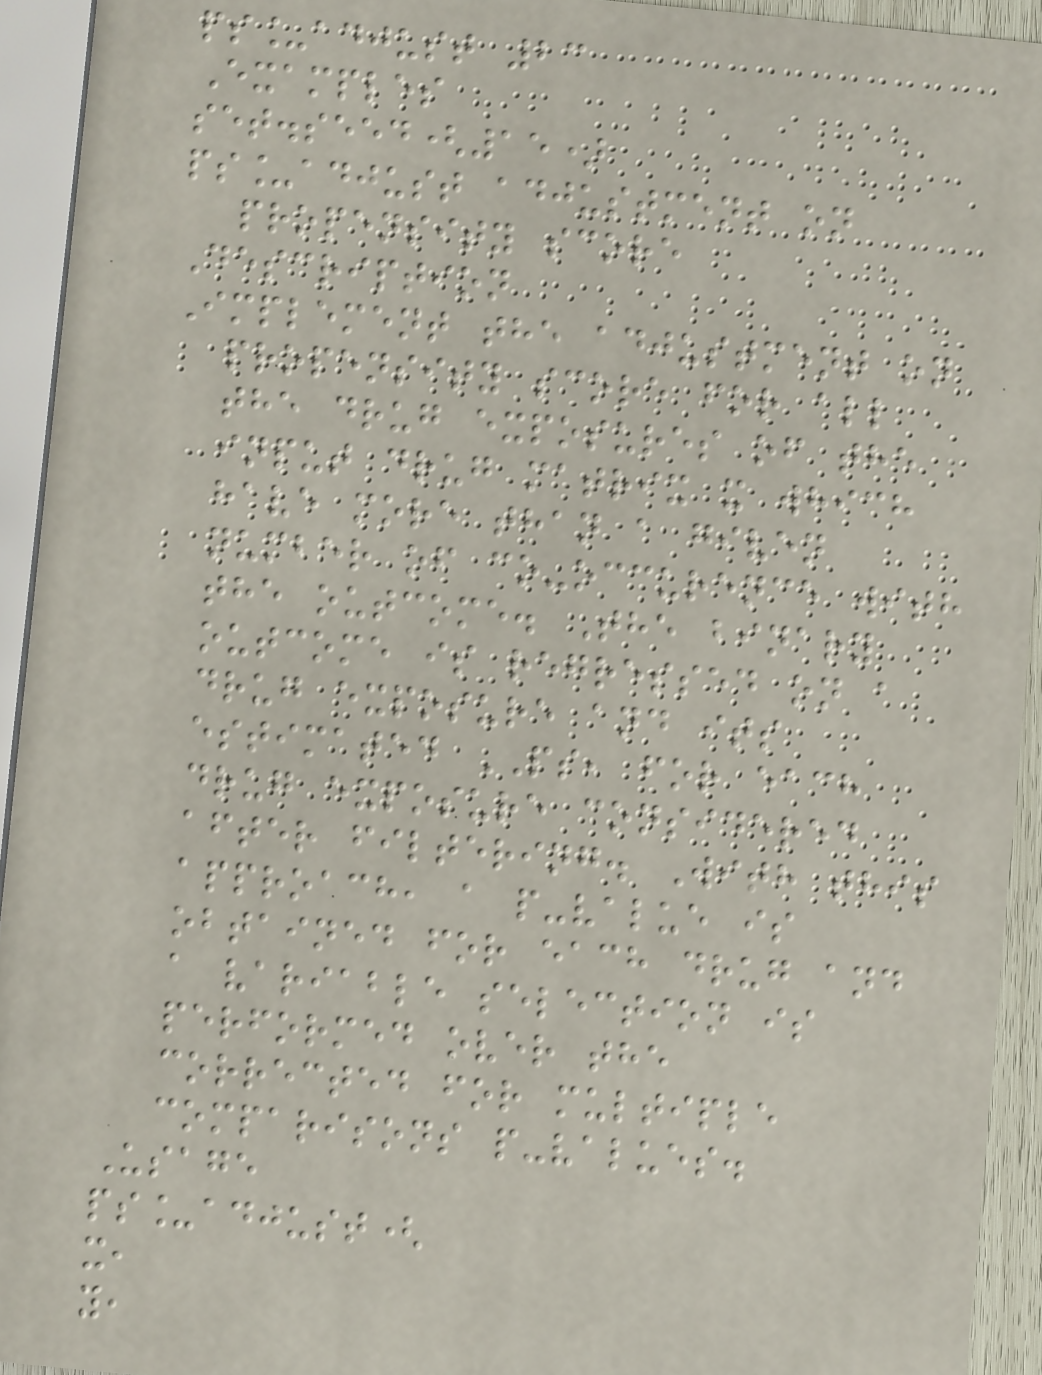ps_adjust 23
Examples
set.seed(15)
ps_adjust adjustment on
propensity score
Description
Implement the adjustment on
propensity score for all
the drug exposures of the
input drug matrix x which
have more than a given
number of co-occurence with
the outcome. The binary
outcome is regressed on a
drug exposure and its
estimated PS, for each
drug exposure considered
after filtering. With this
approach, a p-value is
obtained for each drug and
a variable selection is
performed over the
corrected for multiple
comparisons p-values.
Usage
ps_adjust(
x,
y,
